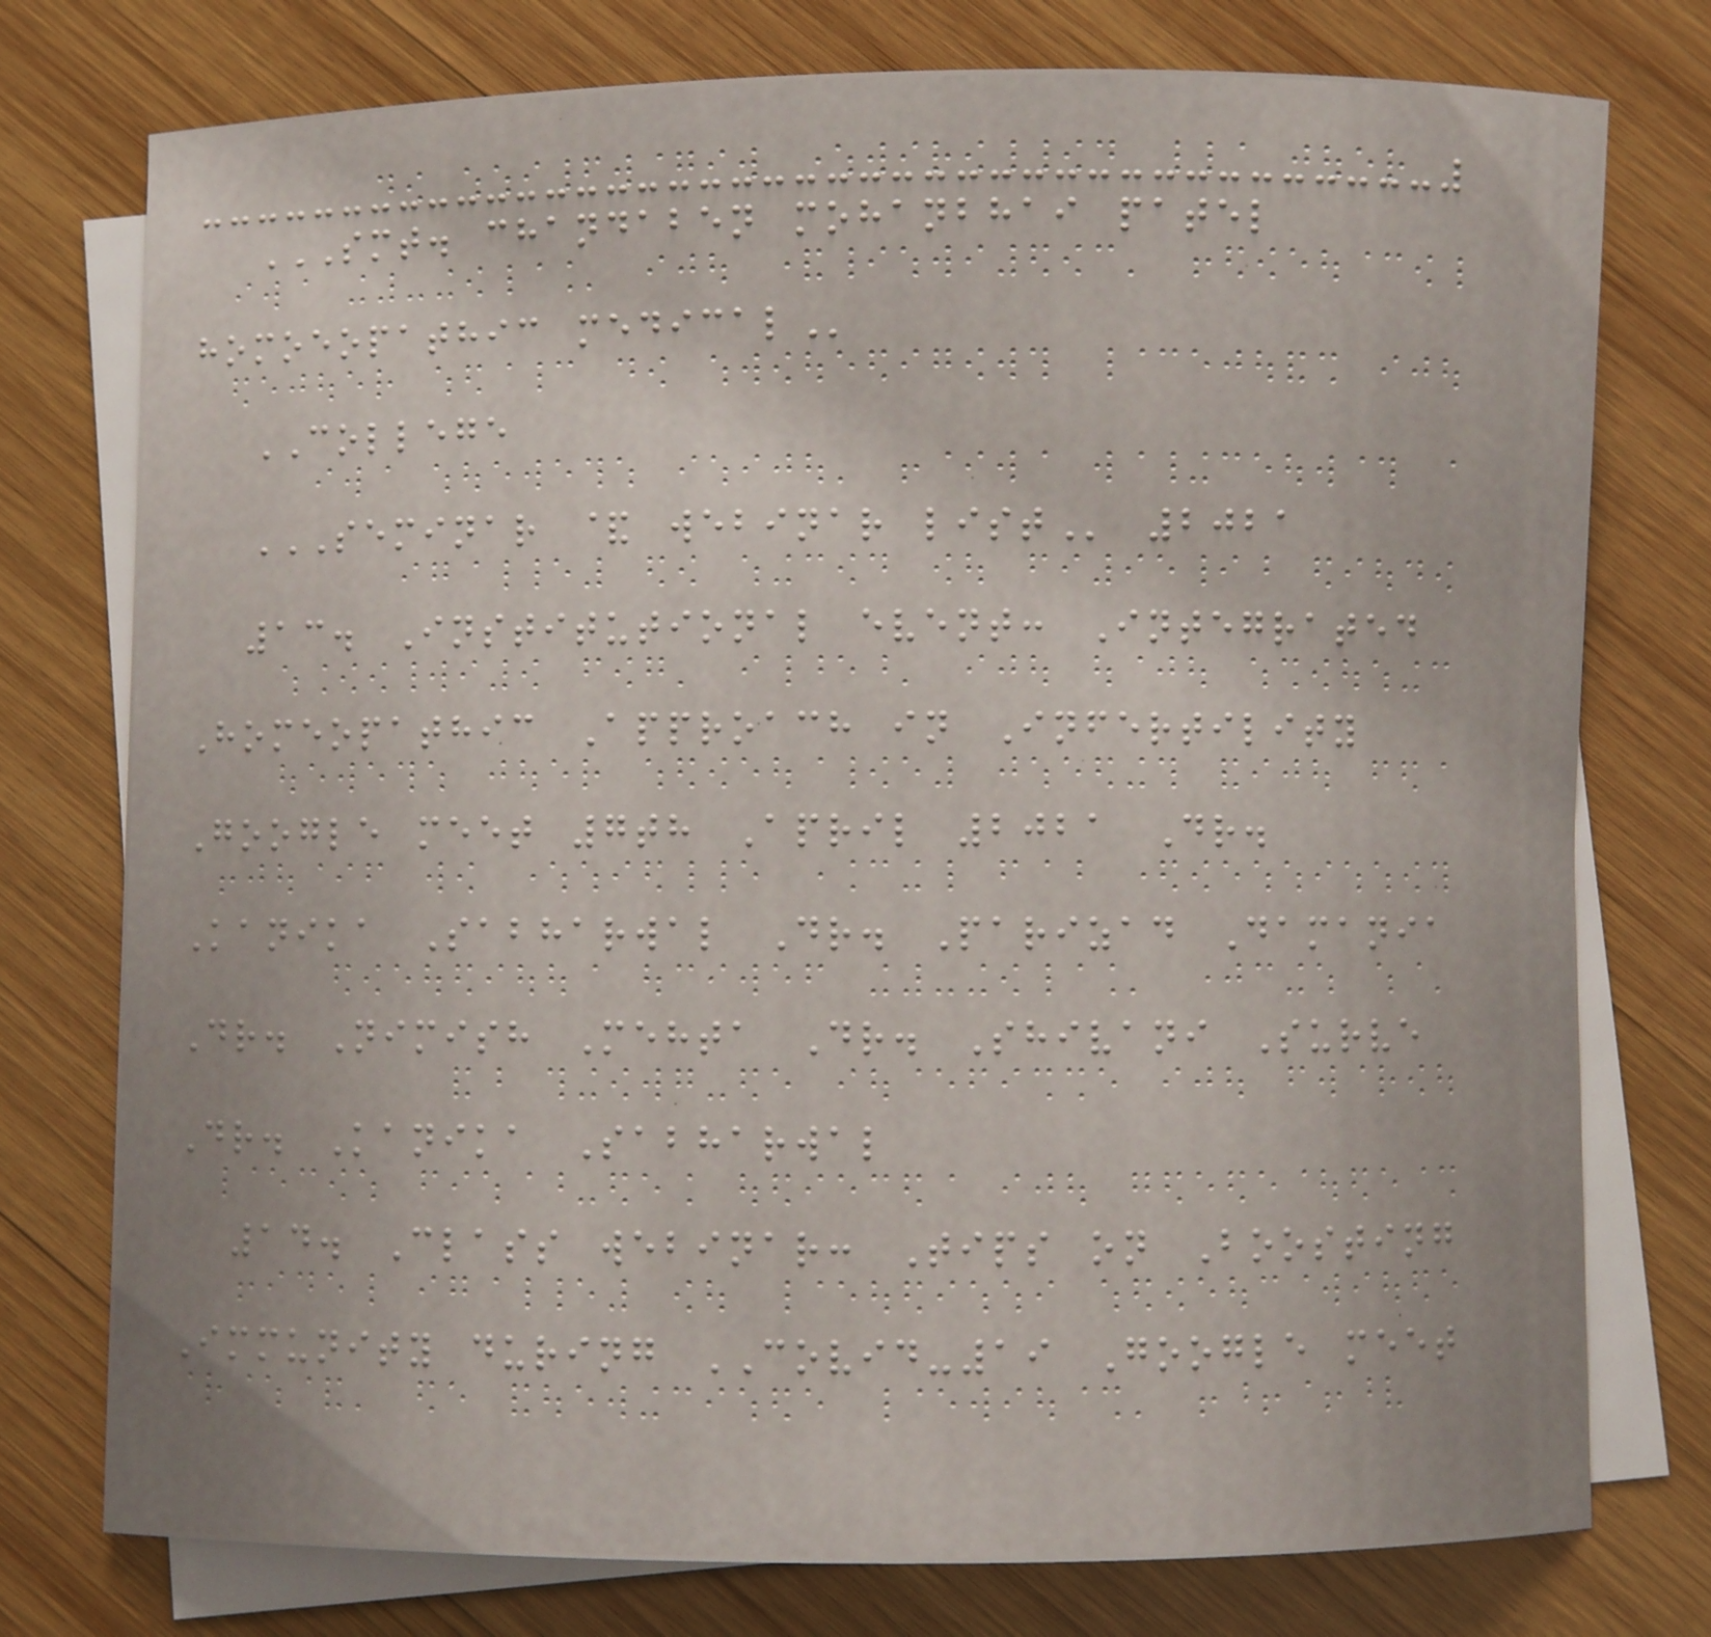SMT. CHANDABEN MOHANBHAI PATEL
HOMOEOPATHIC MEDICAL
COLLEGE
SEMINAR & WEBINAR LIST 2021
13. Institutional event: Integrated
Homeopathic Approach in Infertility
Google meet 7th April 2021 Dr.
Kanika Sabharwal Dr. Parizad Damania
Dr. Nimish Mehta Dr. Shivani Surve
Dr. Kanika Sabharwal
14. Class webinar: Tips on Boosting
Immunity during COVID-19 Google meet
